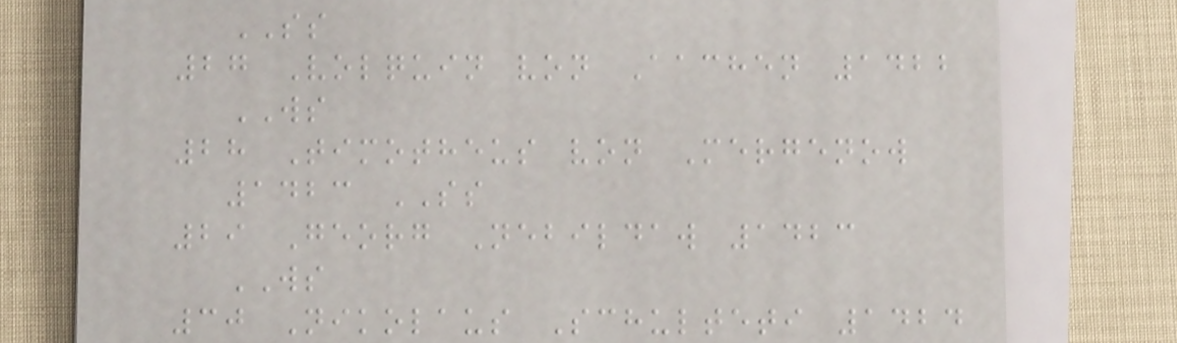SS
27 Volquin von Aachen 1422
WS
28 Timotheus von Mergenow
1423 SS
29 Georg Nebildaw 1423
WS
30 Nikolaus Schulteti 1424
